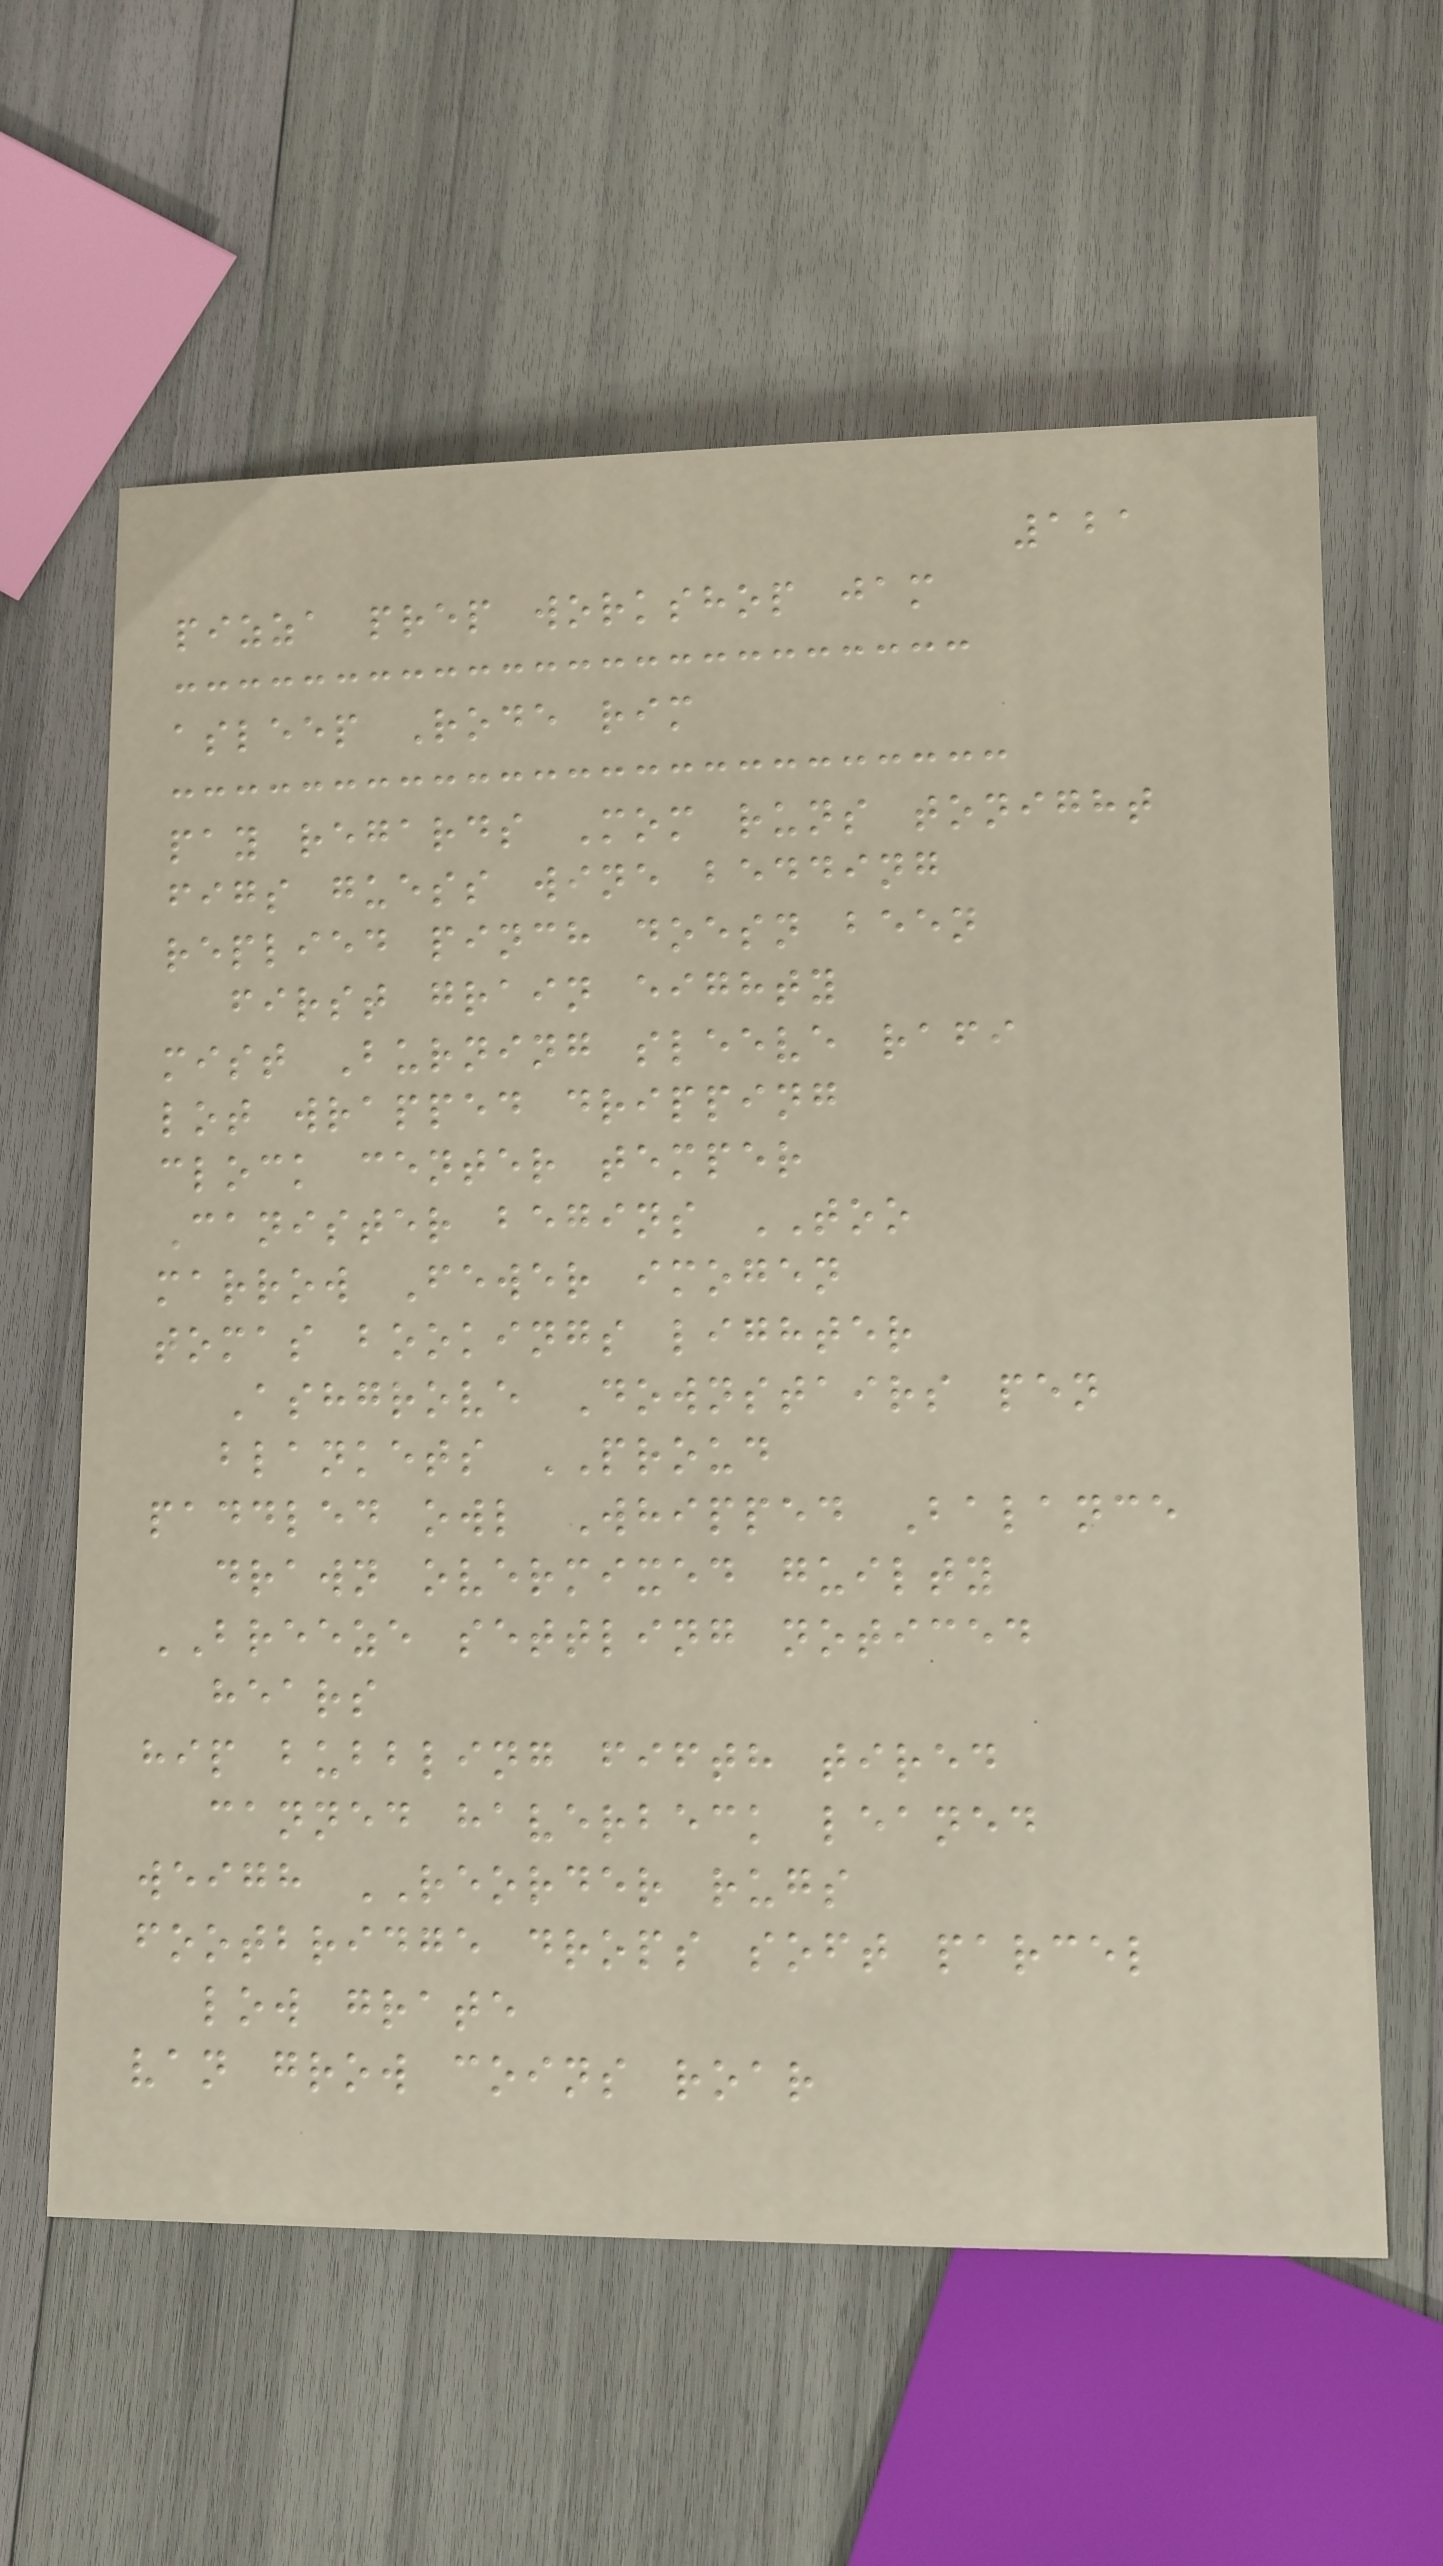121
pizza prep workshop jam
asleep Rode rim
pay regards Mom runs tonight
figs guess wine bedding
replied pinch doesn been
first grain eighty
mist Burning sleeve rafi
lot wrapped dripping
clock center temper
Canister begins TOO
marrow Fewer imogen
tomas bookings lighter
Ashgrove Downstairs pen
blankets PROUD
paddled owl Whipped Balance
drawn overmixed guilty
BREEZE settling noticed
hears
hip bubbling fifth tired
canned haverbeck leaned
weigh REORDER rugs
footbridge drops soft parcel
low grate
van grow coins roar
